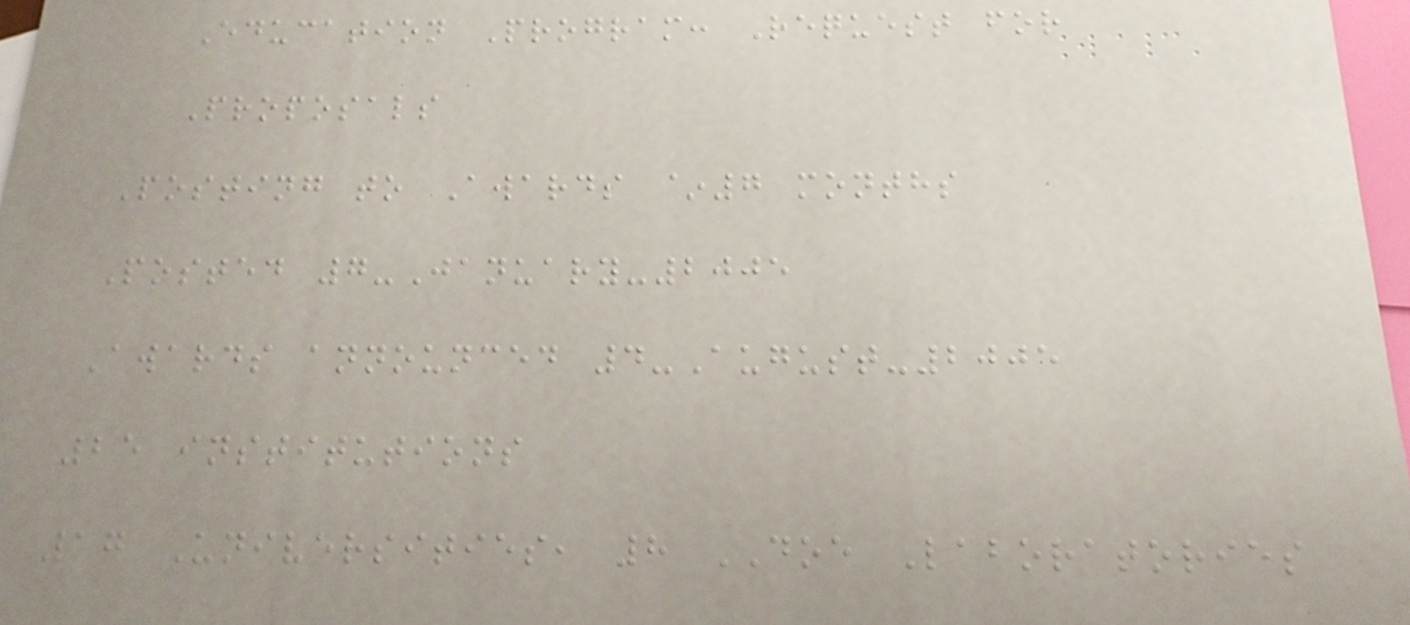Education Program: Request for
Proposals
Posting to Awards ~7 months
Posted 7-January-2005
Awards announced 4-August-2005
25 institutions
17 Universities, 8 DOE Laboratories
